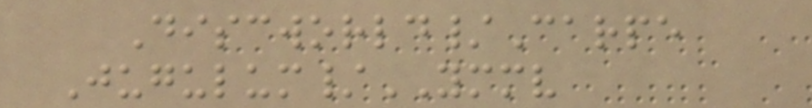Discworld/Carpe
Jugulum/YMMV
